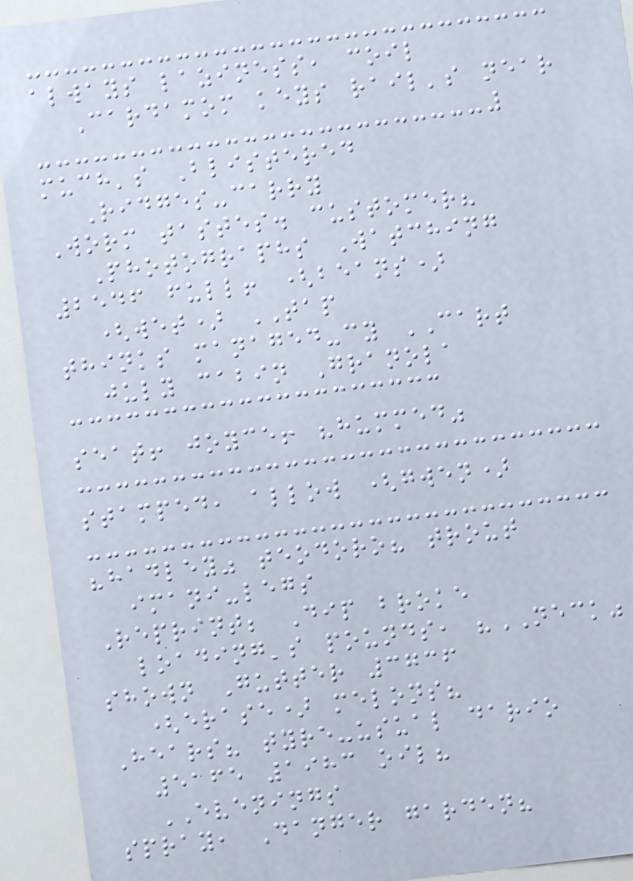always laziness, coil
Cardamom keys rail's near
much's Blistered
Ridges-carry
Worm tastes. customer?
Photographs Watching
2546 full! (beans)
(wet) TAP
thinks managed-cy CART
july cabin Granola
seat! joyce! "hummed"
stamped, allow (gwen)
"hadley" teodoro? trout
imani-legs
Reprint; Dip broke
loading's pounds, "NECK"
shown Gutter 3736
(erase) melons?
Hears? tyre-usual dario
5165 1983 oil?
EVENINGS
spray, Danger garden?
